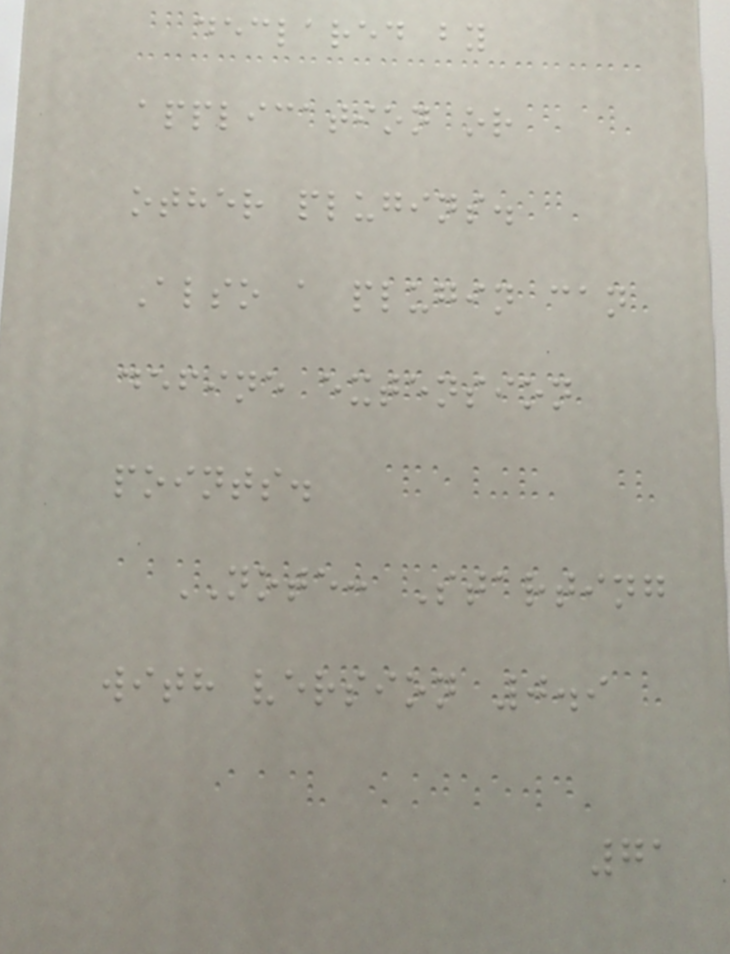declared by
application or
other plugins.
Also a plugin can
define extension
points.
NOTE: Starting
with version 0.9
71
